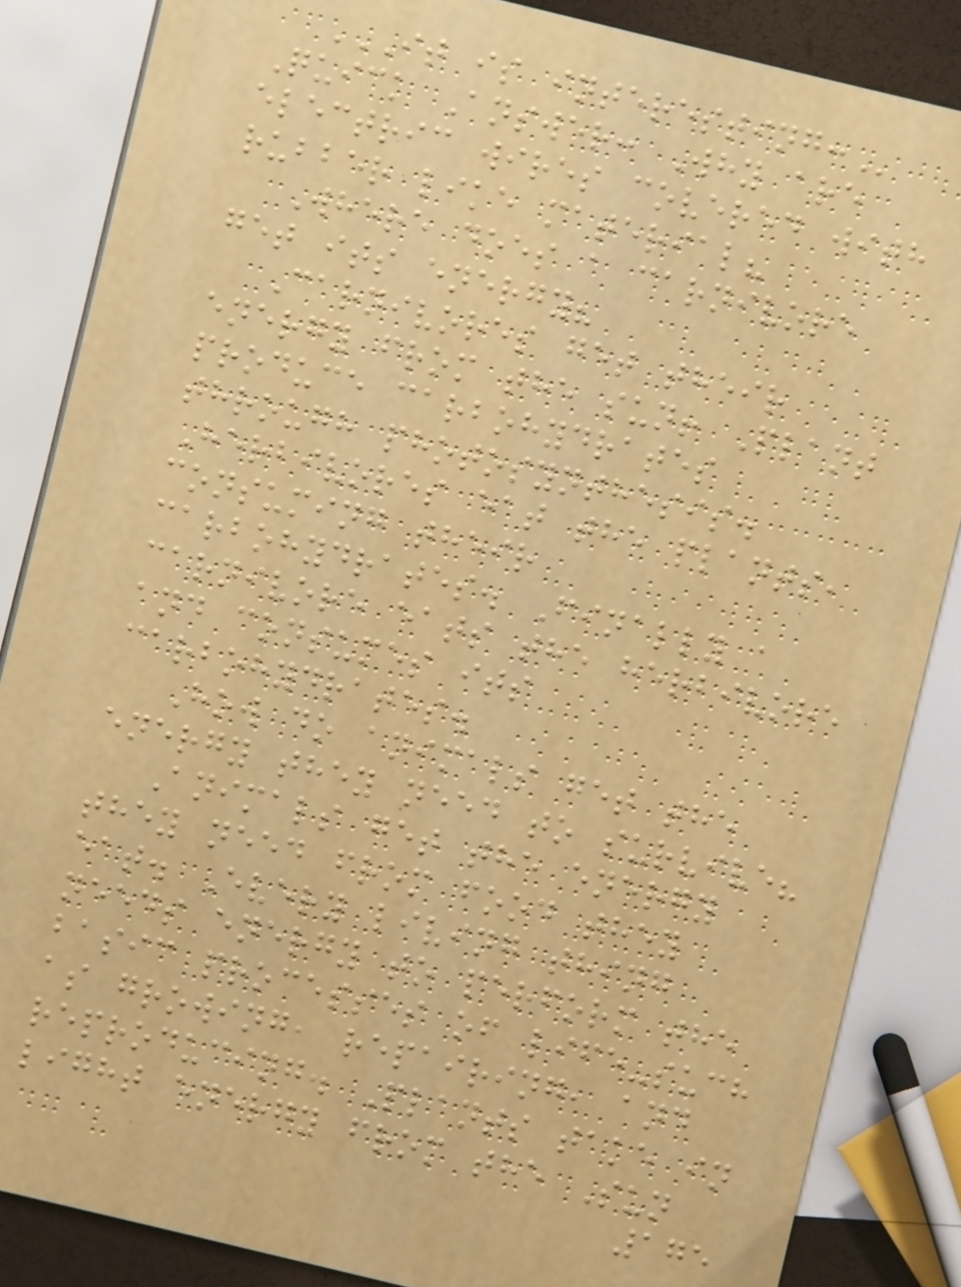IT IS INTERESTING:
Quick Answer: Why are
electric wires covered with
rubber like material?
Where does a carnivore
get its energy?
Carnivores get their
energy from the sun! Plant
produce carbohydrates
through photosynthesis.
Herbivores eat the plants,
consuming their
carbohydrates. Finally a
carnivore eats the herbivore
and consumes its
carbohydrates.
How do animals get the
energy they need to survive?
Animals get the energy
they need from food they
eat. Every living thing
needs energy to perform the
basic processes of life-such
as growing, repairing, and
reproducing. Plants take in
light energy from the Sun
175
